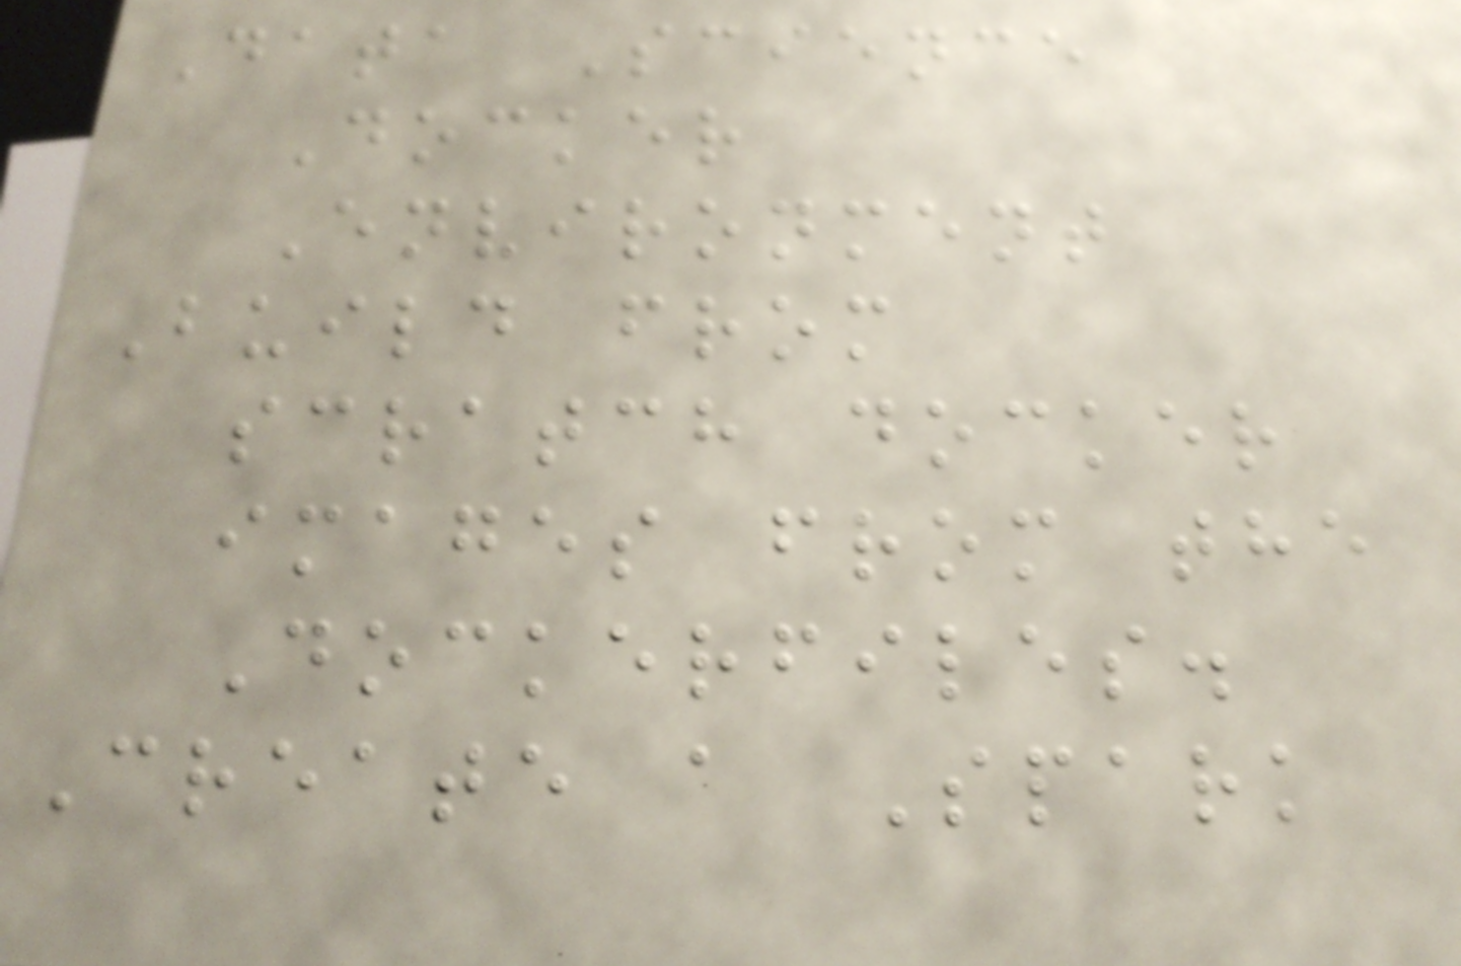Data Science
Docker
Environment
Build from
scratch docker
images from the
Dockerfiles.
Create a Spark
